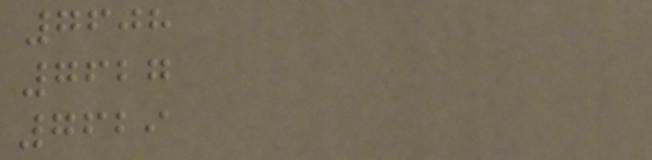7608
7627
7629
